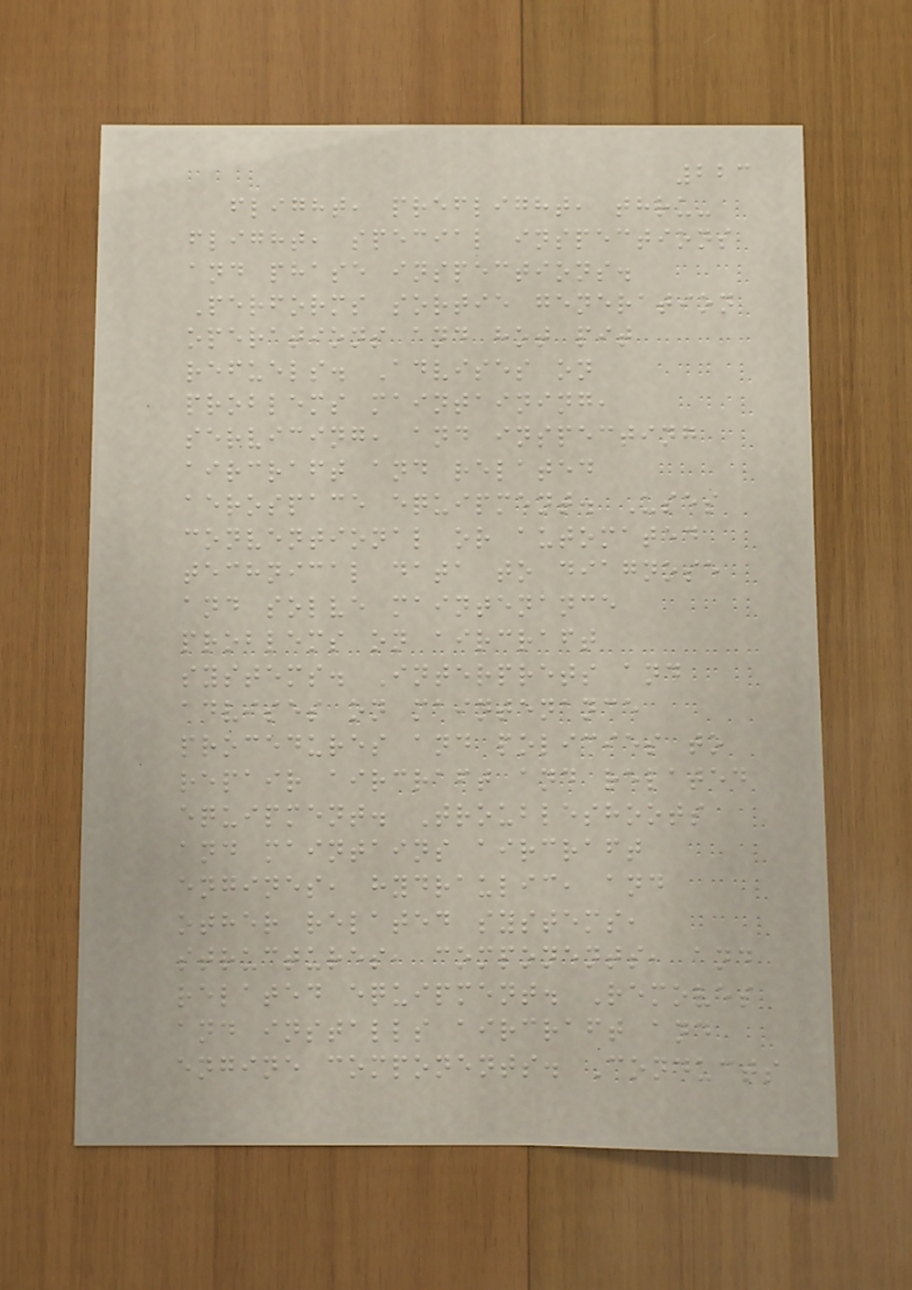223
flight, preflight, thru-
flight, special inspections
and phase inspections.
Performs sortie generation
operations and hot pit
refuels. Advises on
problems maintaining,
servicing, and inspecting
aircraft and related
aerospace equipment. Uses
conventional or automated
technical data to diagnose
and solve maintenance
problems on aircraft
systems. Interprets and
advises on maintenance
procedures and policies to
repair aircraft and related
equipment. Troubleshoots
and maintains aircraft
engines, hydraulic, and
other related systems,
structures, components, and
related equipment. Removes
and installs aircraft and
engine components. Conducts
